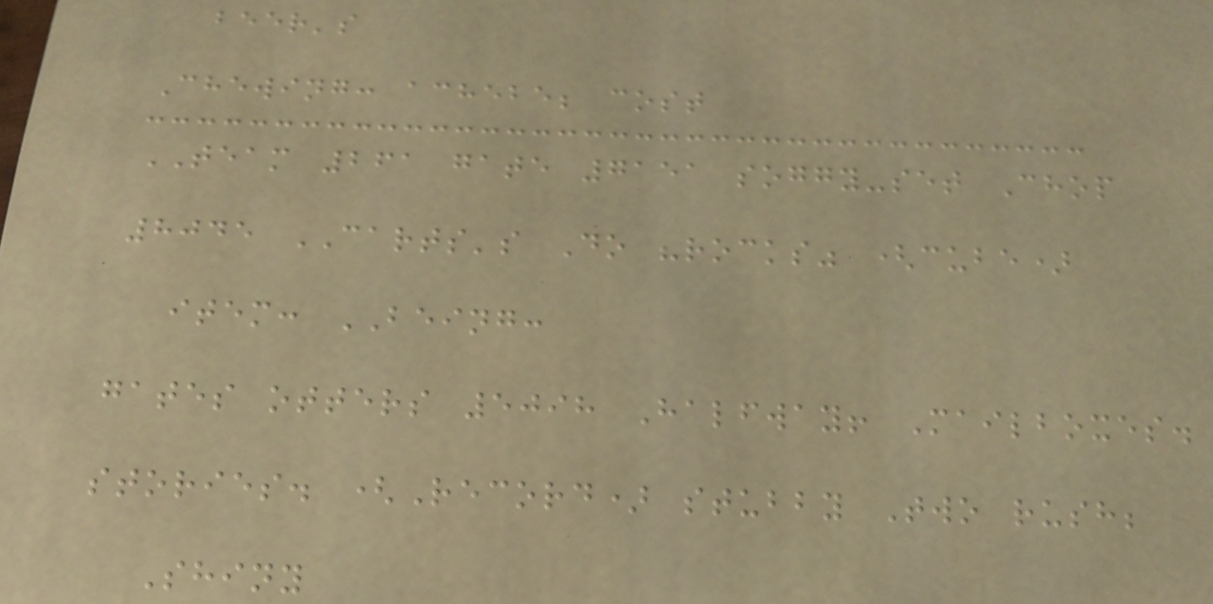beer's
Chewing: achebe; cost
TEAM 261 gate 7151 soggy-set Chop
8045 CARTS's Do "rocks" (cube)
item: BEING:
gates otters 5098 Halfway! Mailboxes.
stories. (Record) stubby Two rush;
Shiny
